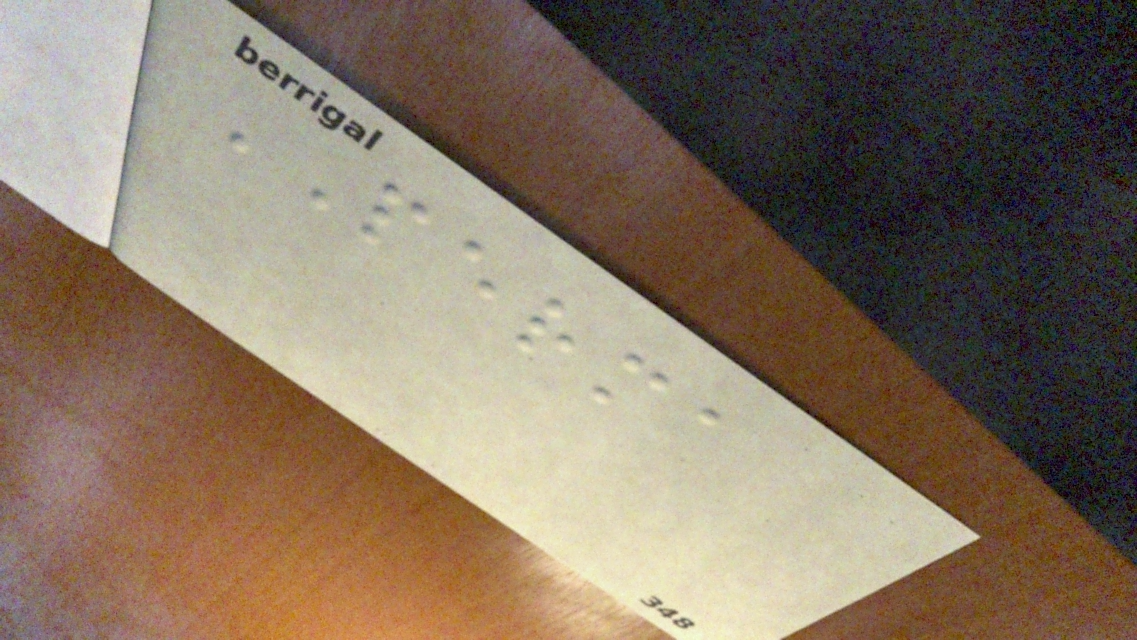PERMA
